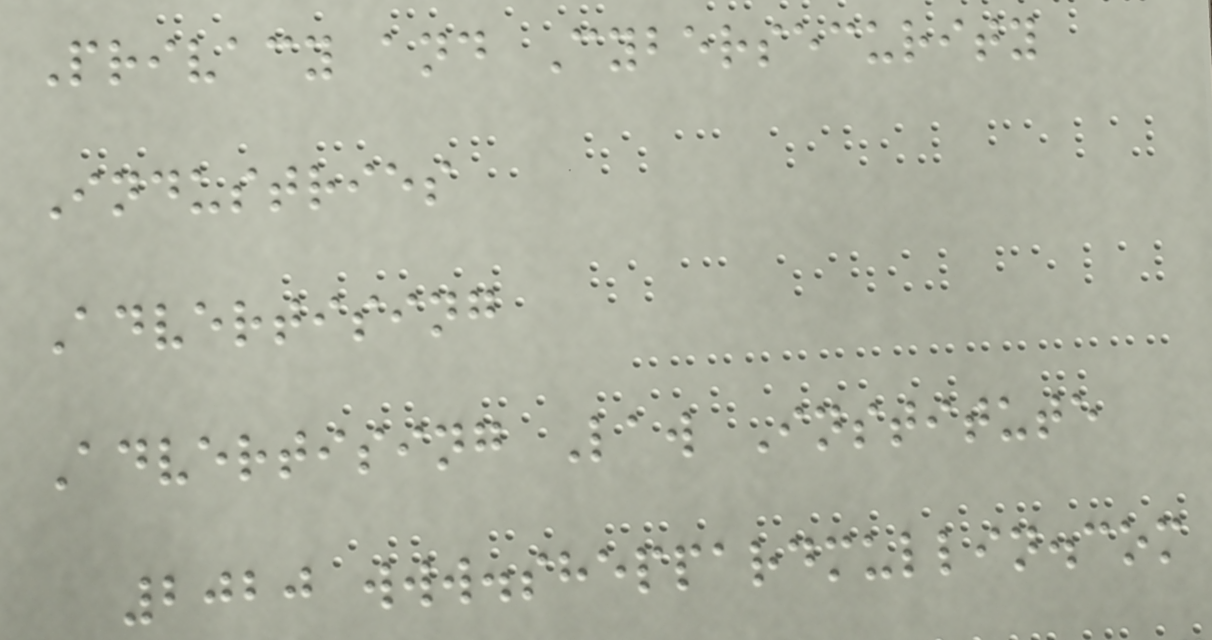Privacy and Cybersecurity
Industries
Advertising
Advertising Law Institute
2020 www.sheppardmullin.com
